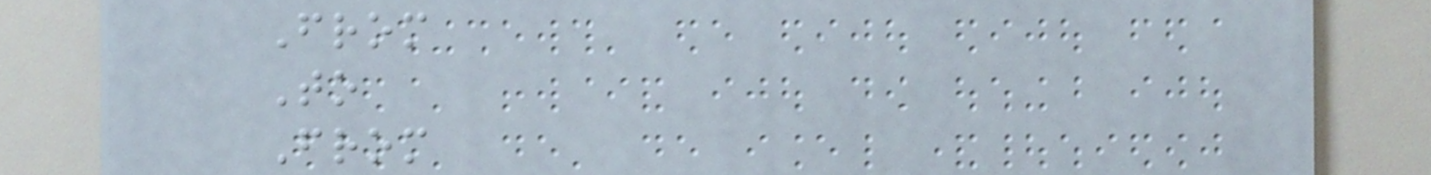From
To
From
